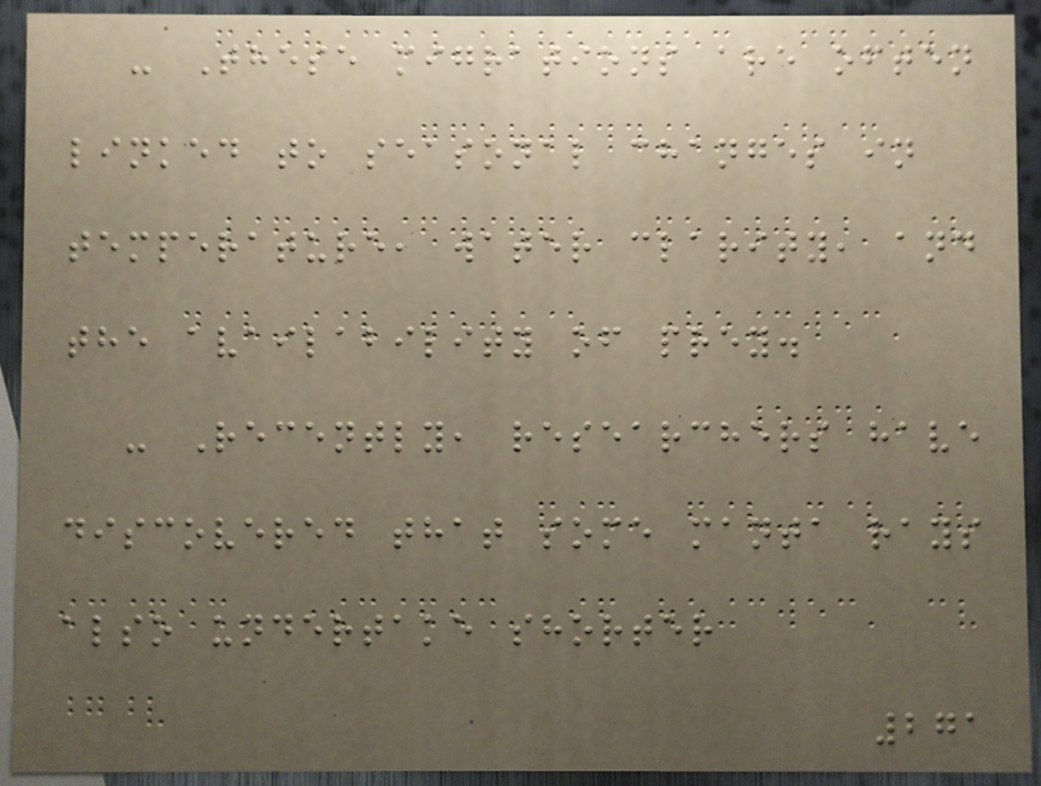- These migrations are often
linked to seasonal changes in
temperature, water clarity, and
the availability of prey.
- Recently, researchers have
discovered that some manta rays
also undertake shorter
271
